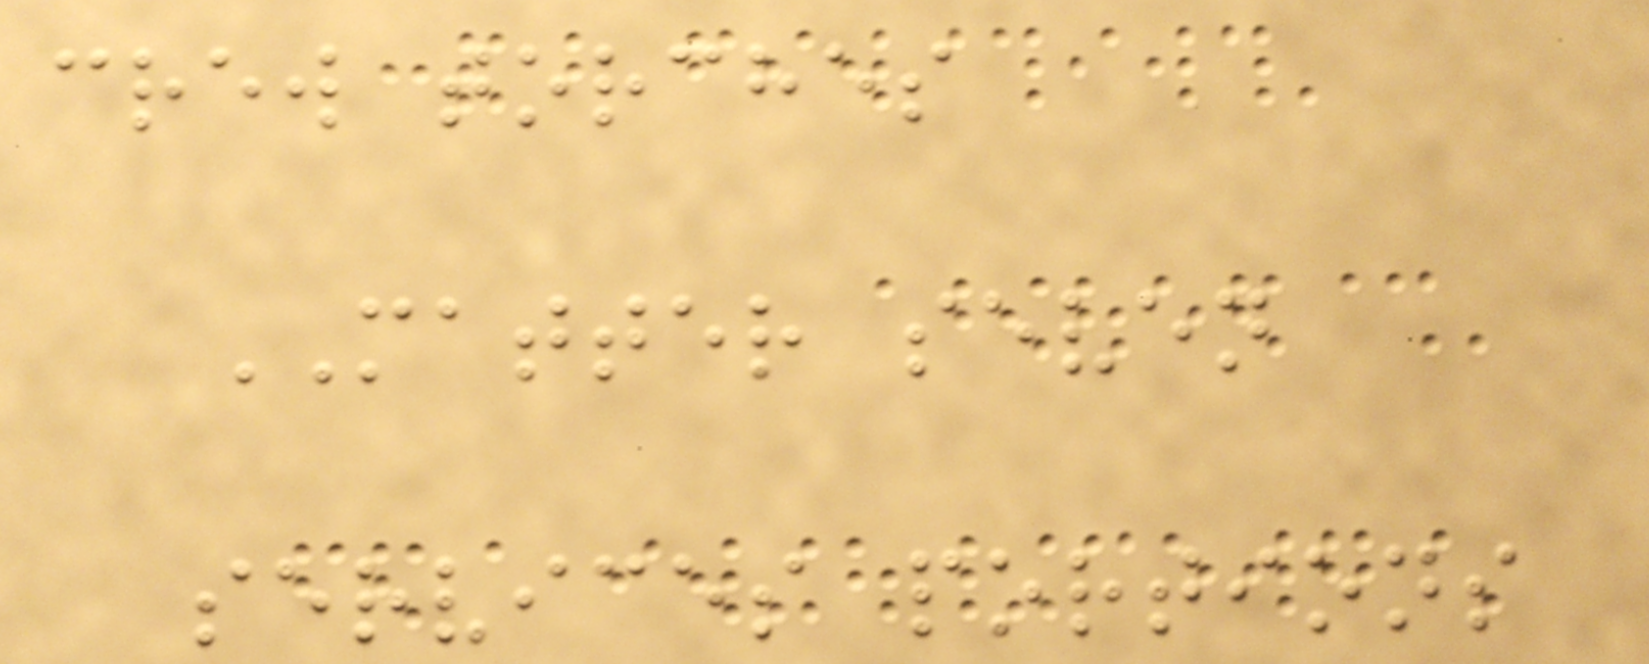crew torches
MATTER seven
services portions
